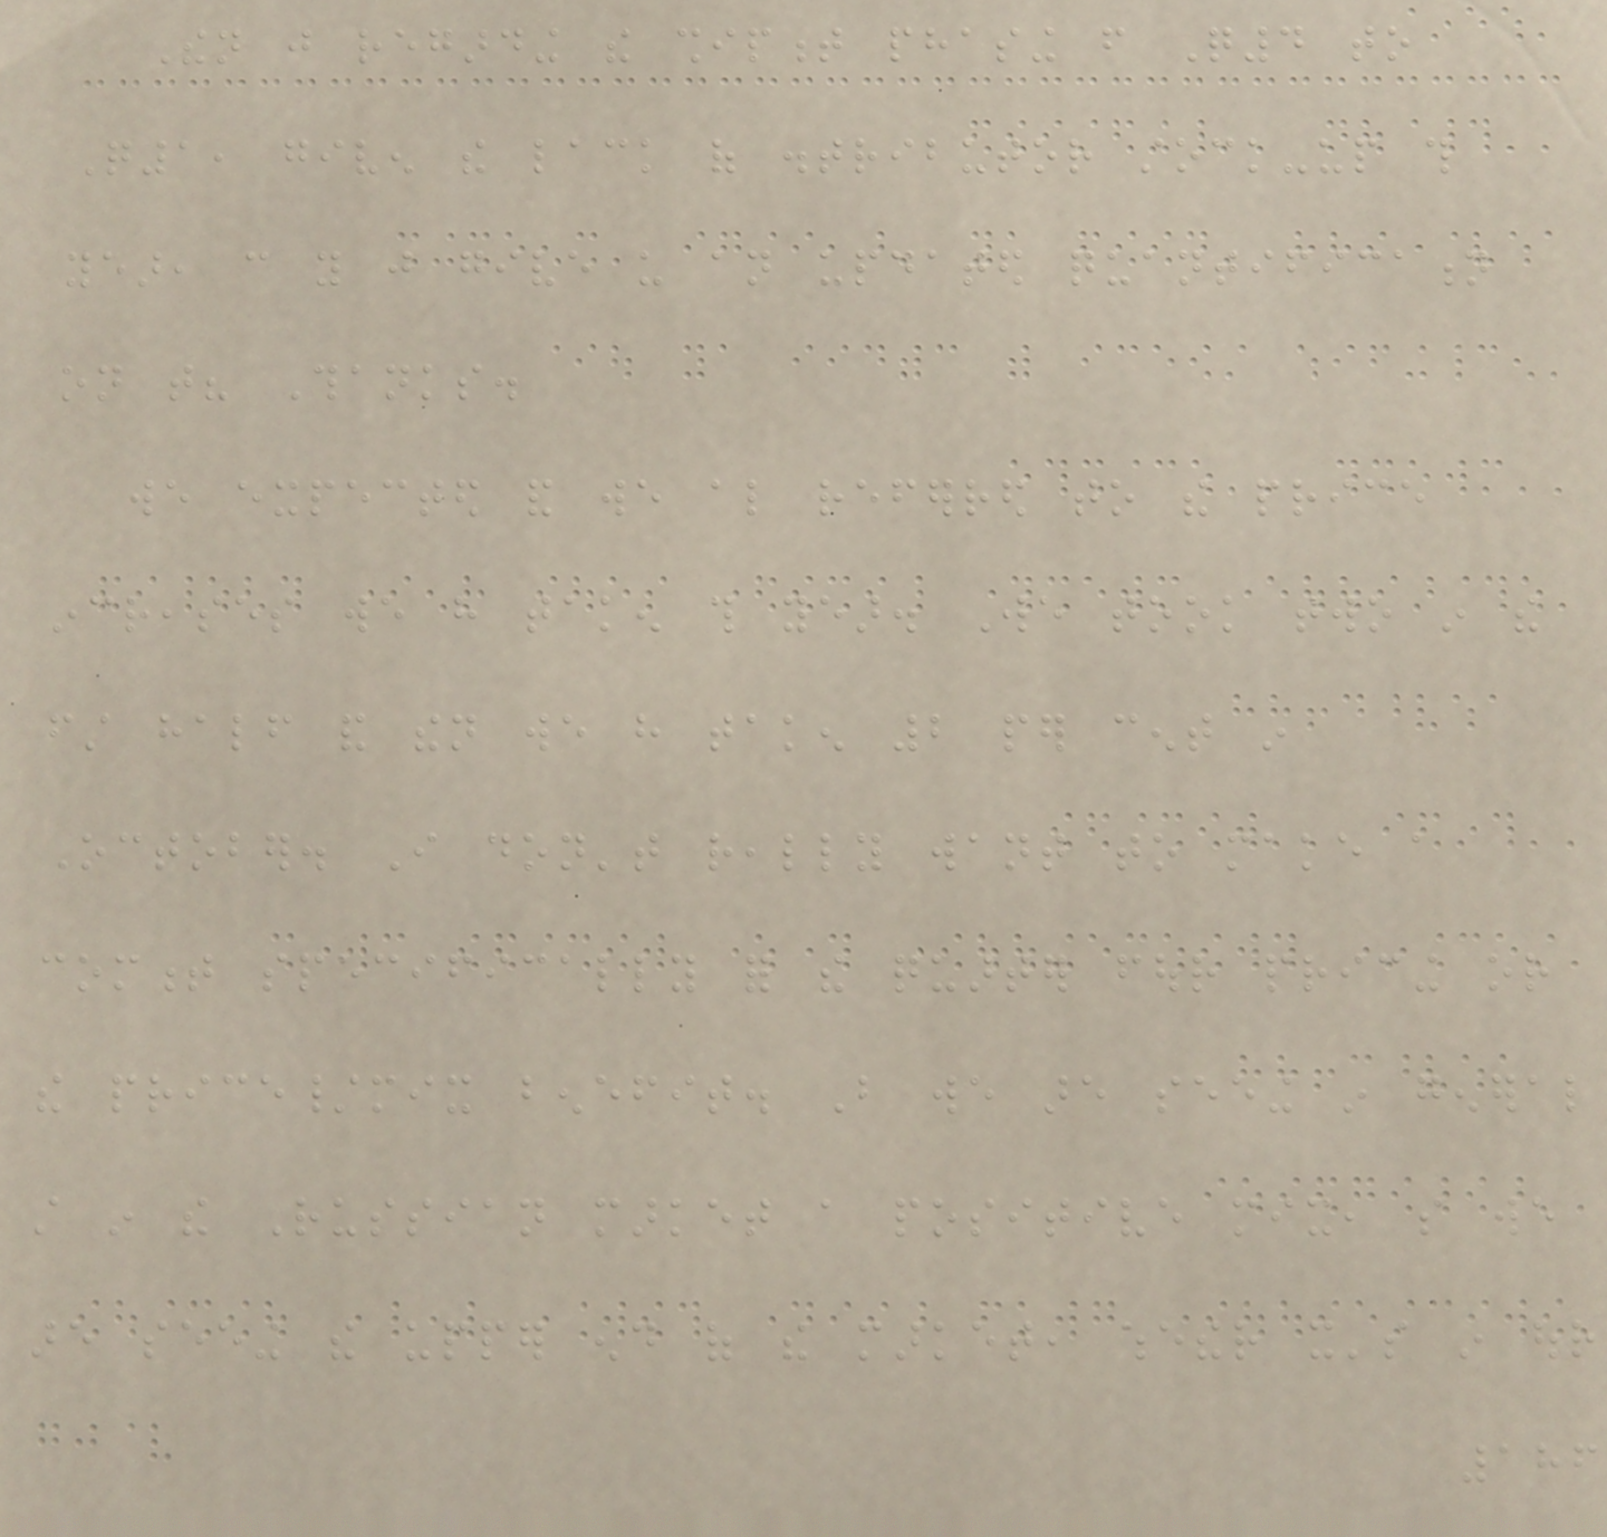Then just regarding the shipment phasing from Q4 to
Q1, given the lack of distributor stock-up this
year, can you just give us an updated quantification
on that? Thanks.
we expected and we also referred to the price
increases we have taken this year. We took two in the
first half and then we have taken 2 per cent in
October. I don't really want to make a
comment specifically for the quarter four pricing or
the price/mix benefit. But we are seeing in general
still in the Russian market a positive mix, so we
are seeing the upper end of the market, whether it's in our
186
